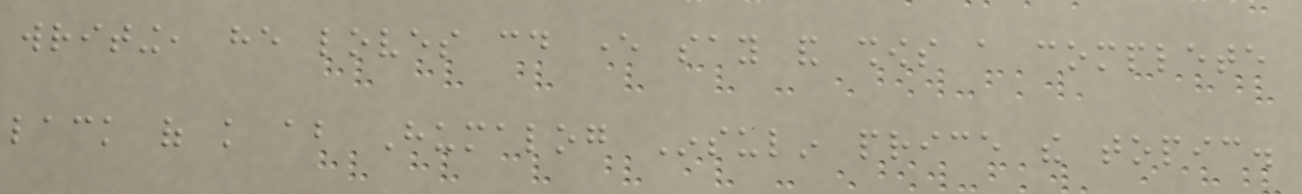writing, he loves could ever say and shows a complete
lack of knowledge about Humalog Insulin price the topic.
